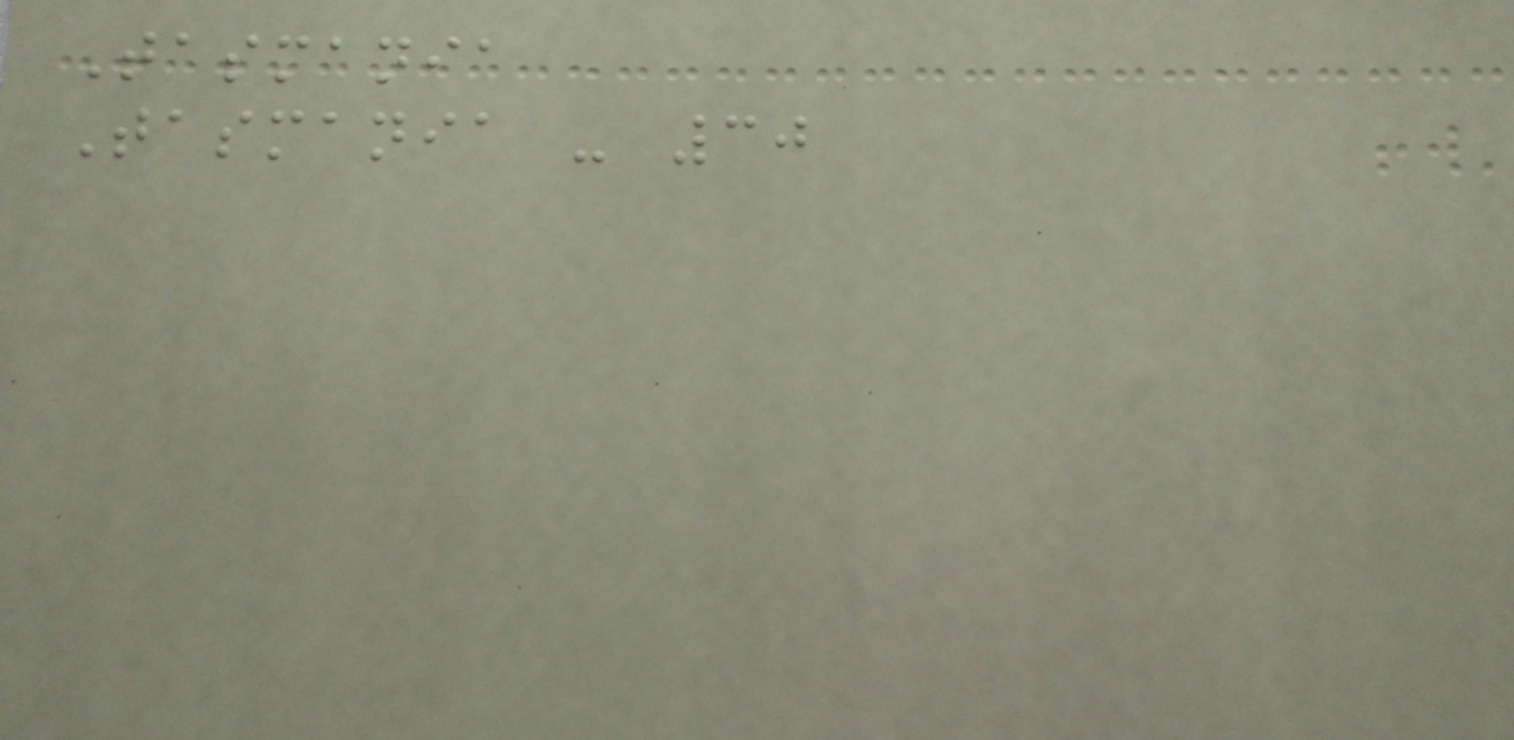Tasmania
Tasmania - 30
